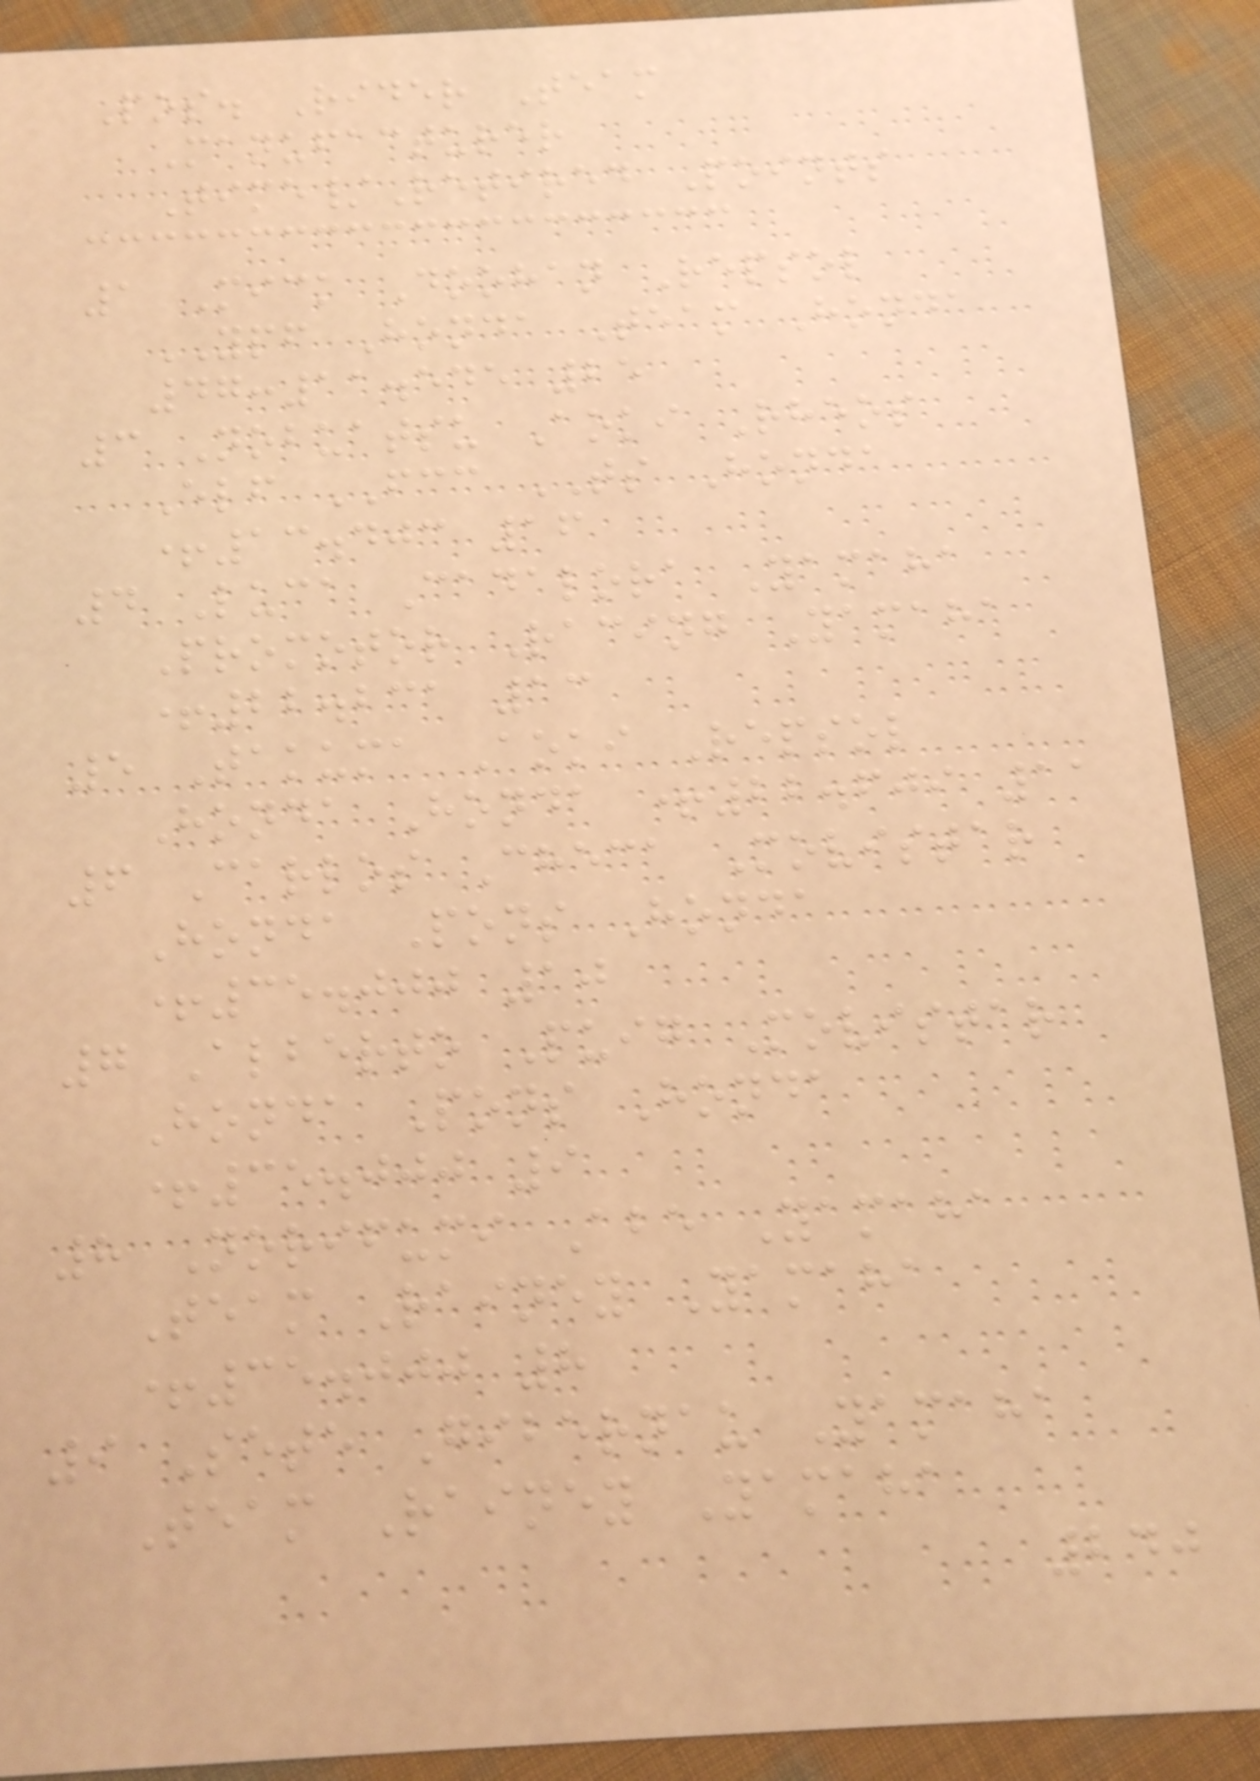Pos. Rider Team
Manufacturer
Time/Retired Points
1 Mick Doohan Repsol
YPF Honda Team Honda
47:11.545 25
3 Nobuatsu Aoki Rheos
Elf FCC TS Honda
+13.403 16
4 Luca Cadalora Yamaha
Promotor Racing Yamaha
+22.231 13
5 Takuma Aoki Repsol
Honda Honda +22.609 11
6 Carlos Checa Movistar
Honda Pons Honda
+35.000 10
7 Alberto Puig Movistar
Honda Pons Honda
+35.000 9
8 Norifumi Abe Yamaha
Team Rainey Yamaha
+35.000 8
9 Sete Gibernau Yamaha
Team Rainey Yamaha
240
